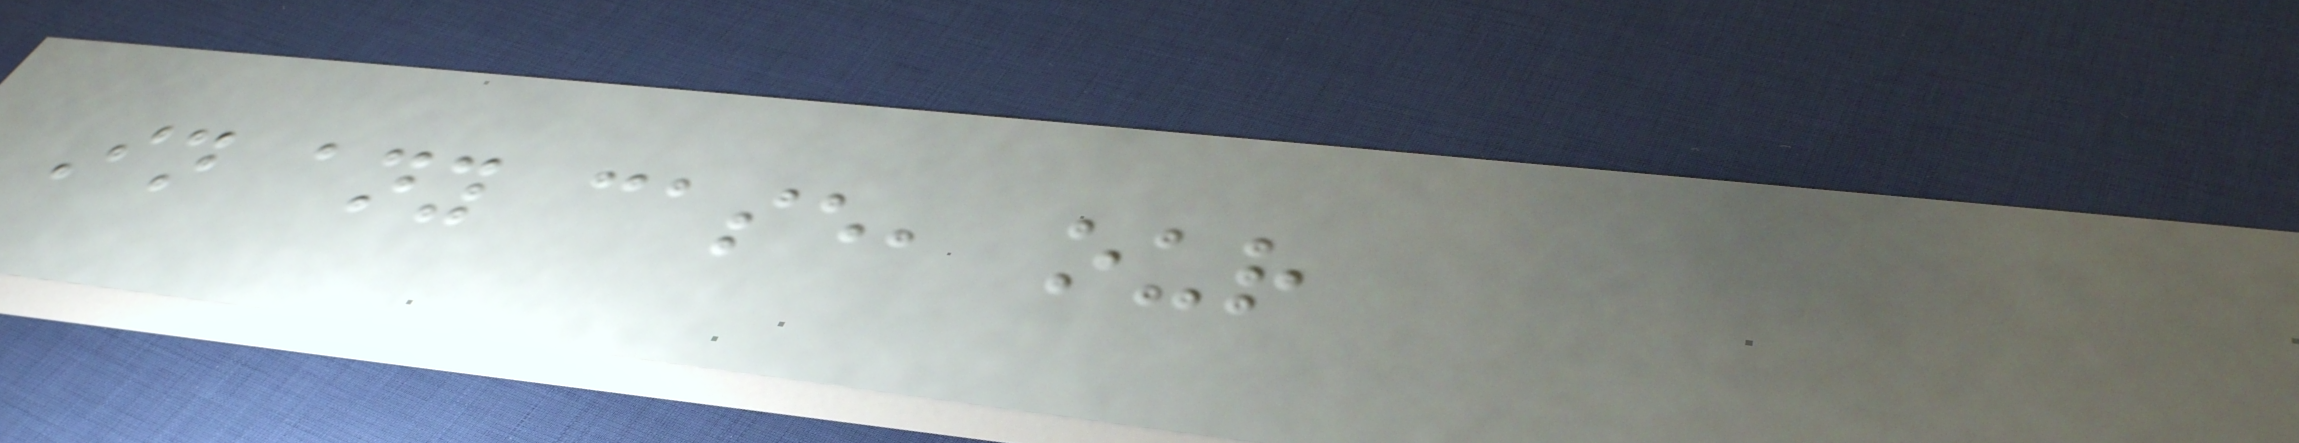In any case, our
